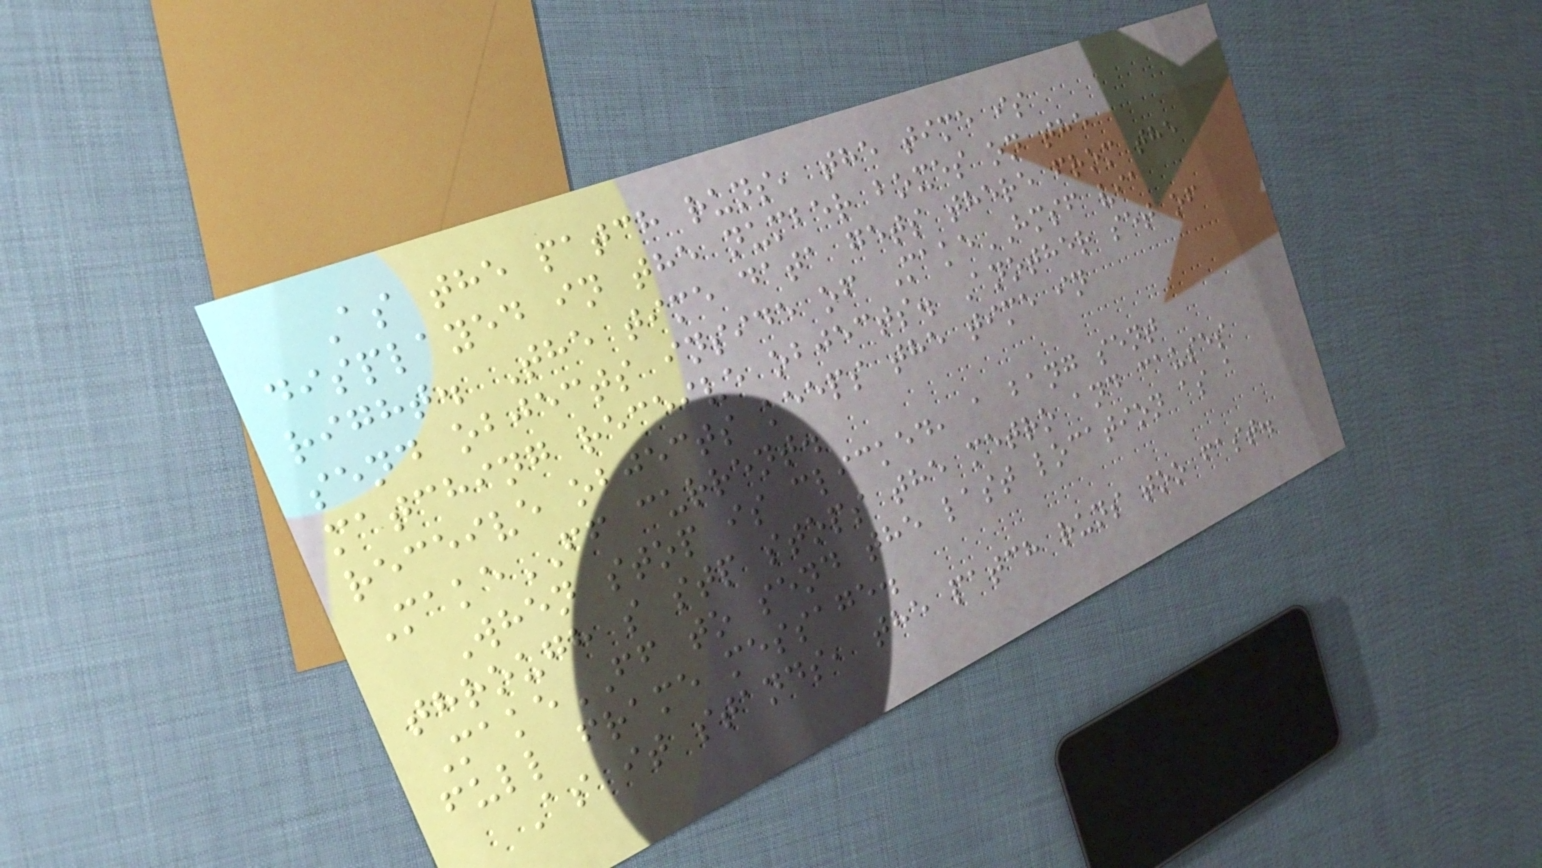As the patch runs, the time is
displayed in the number boxes on the
right. The time data gets there from the
send objects inside of MakeHMSF via
matching receive objects. Another set of
receive objects keeps the time in
MakeFF current.
When stop is clicked, a bang sent
through s stp stops the metro and causes
MakeFF to send the last location as a
full frame message.
As it stands, the patch runs too fast.
